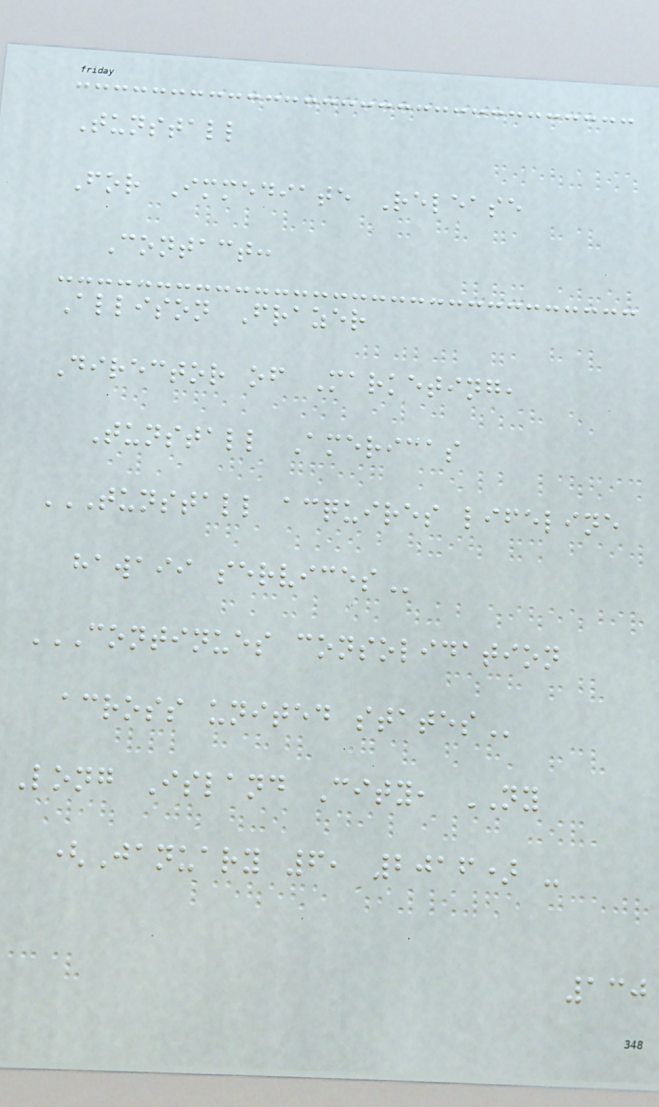Tunstall
For Immediate Release
Contact:
Allison Frazer
Director of Marketing,
Tunstall Americas
TUNSTALL ACQUIRES LIFELINE
HAWAII SERVICES
CONTINUES CONSOLIDATION
ACROSS UNITED STATES
Long Island City, NY
(January 6, 2016) -
130
